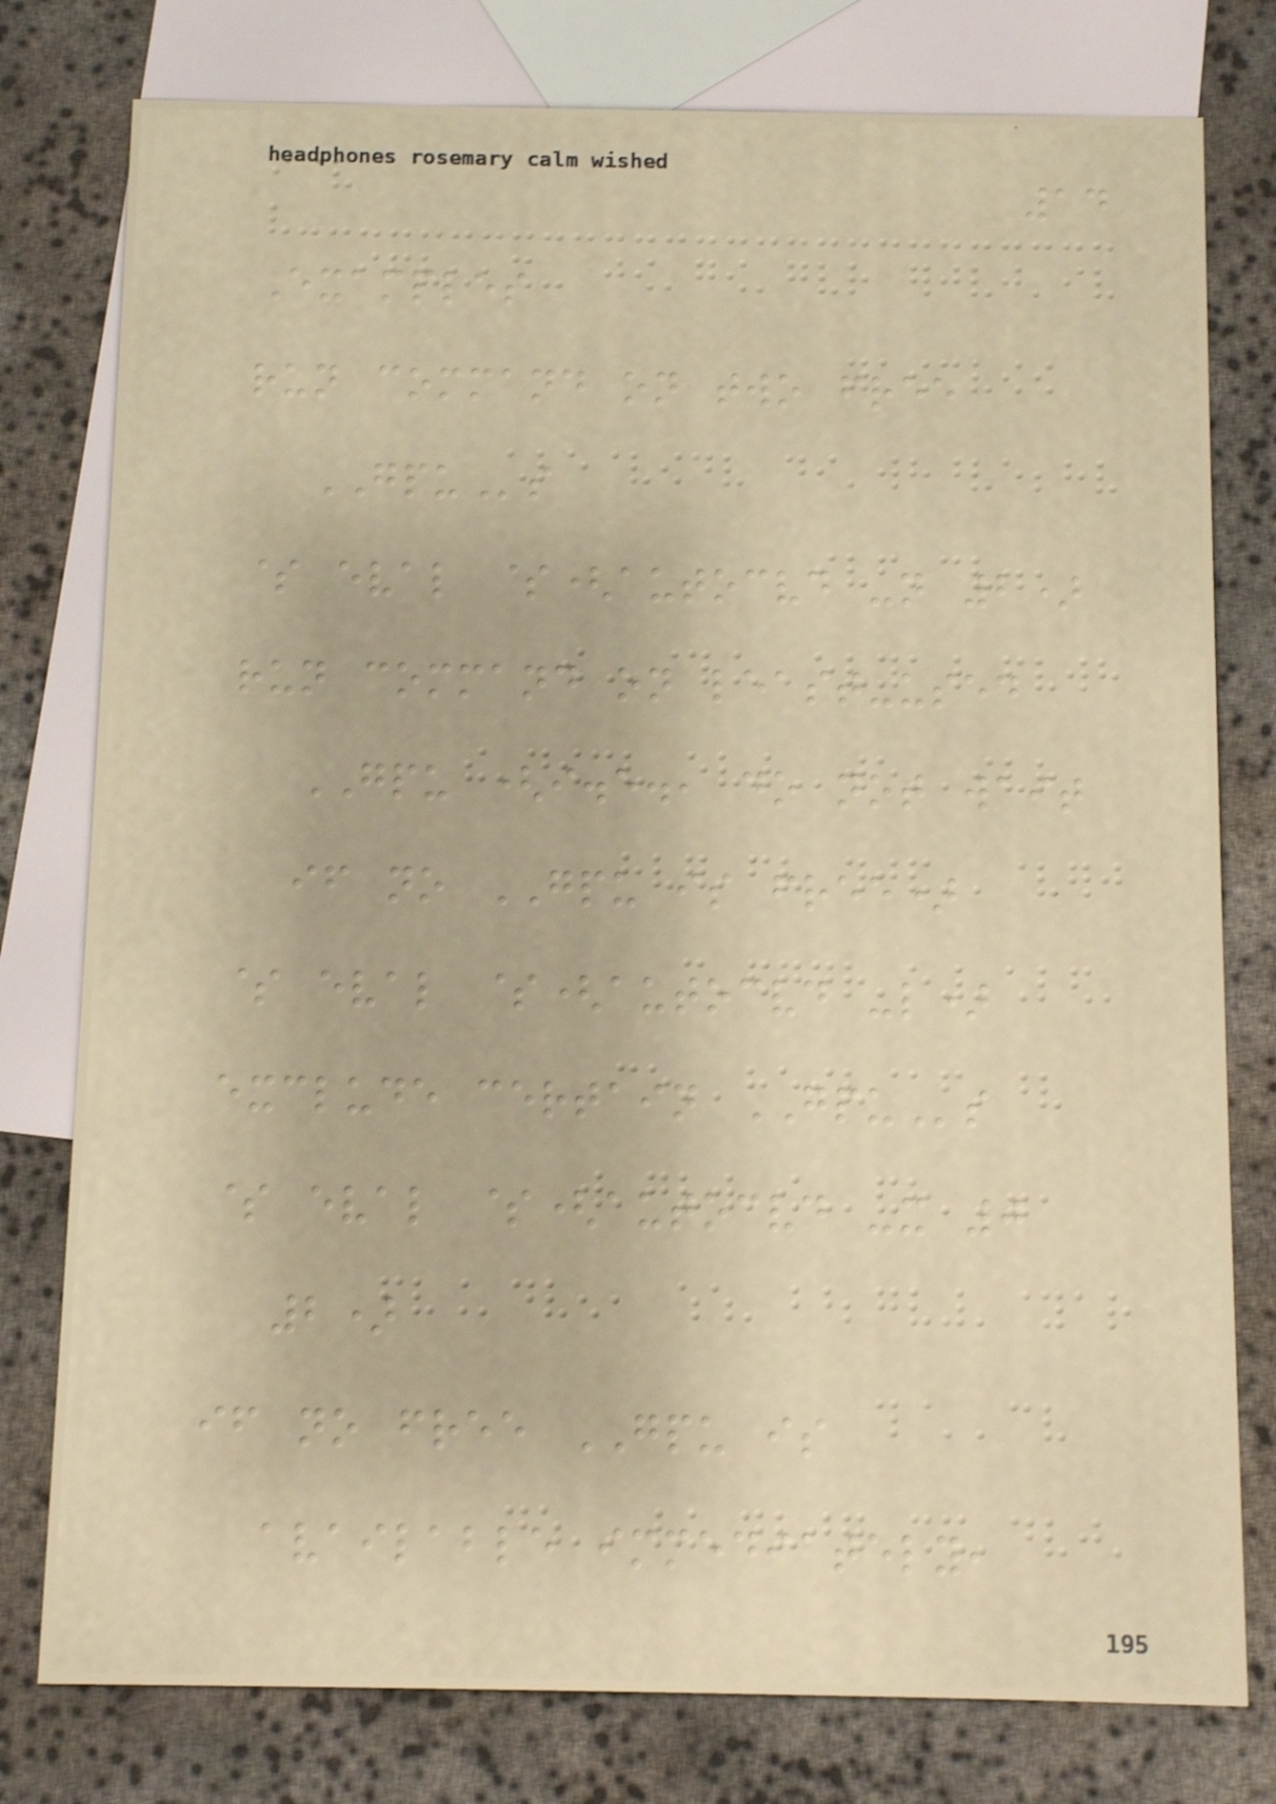14
Examples
run command on two free
GPUs
$ eval $(autocvd -n 2)
run command on least-used
GPU (i.e., do not wait
if no GPU is free)
$ eval $(autocvd -l)
exclude certain GPUs
$ eval $(autocvd -x 0
2)
if no free GPU is
available immediately,
